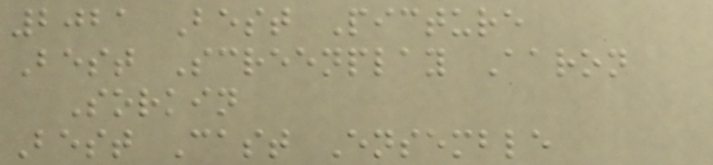2021 Best Picture
Best Screenplay Aaron
Sorkin
Best Cast Ensemble
